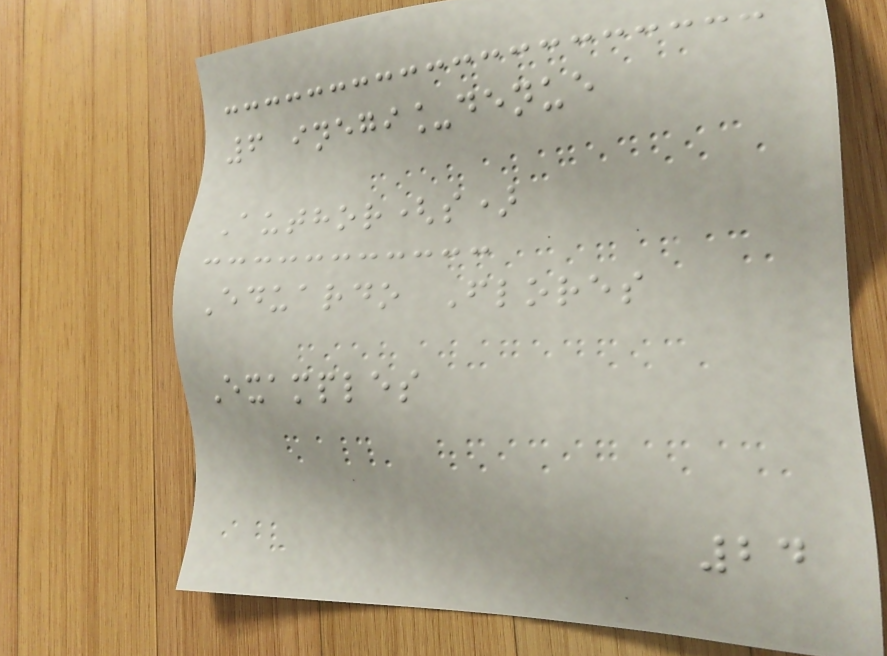6 inegi_denue
Author(s)
Eduardo Flores
Examples
24
